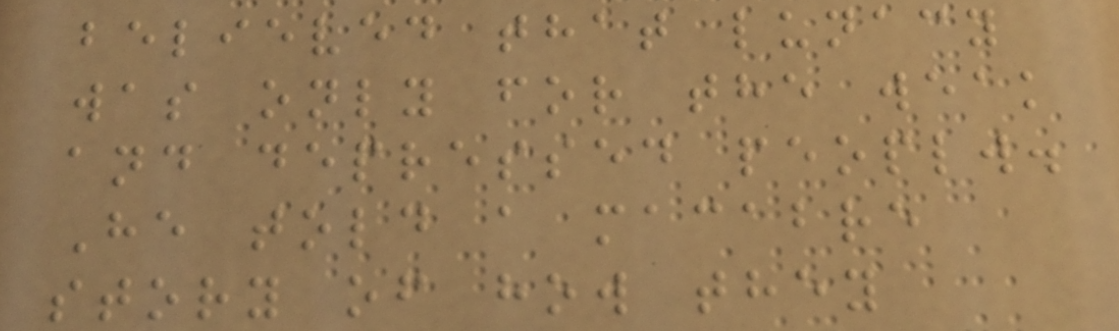believed that lunacy
was only for the weak
and depressed peoplw.
He told a macabre
story of how they
